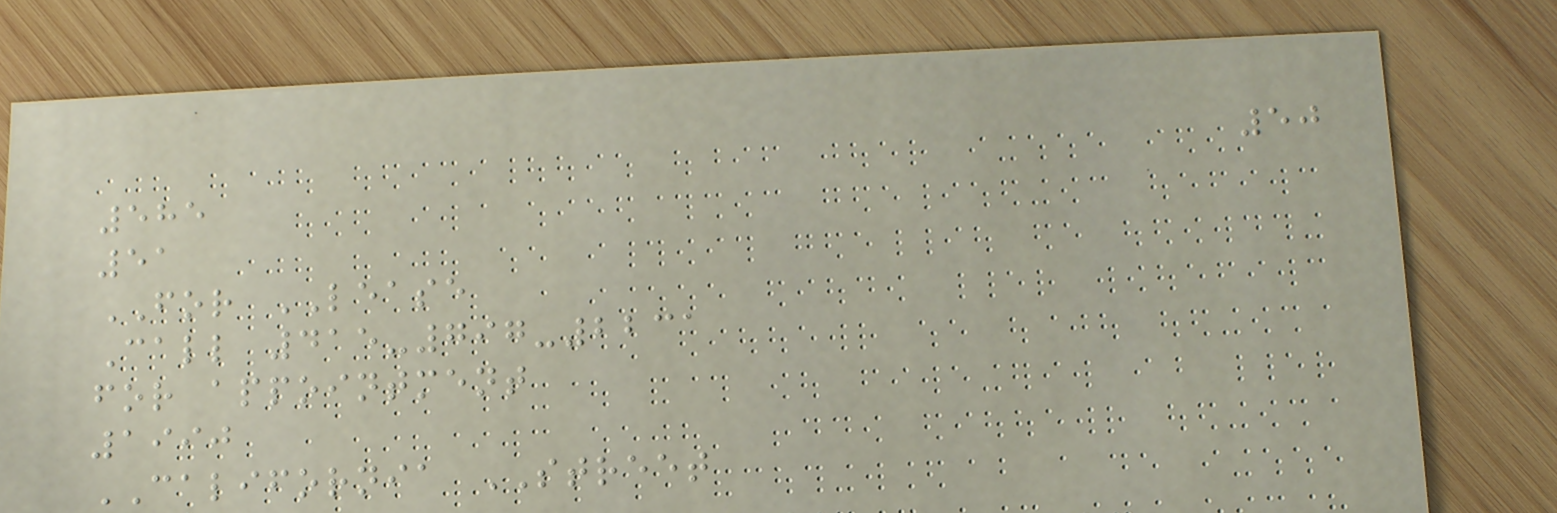50
585
51
FOR LEASE
Call 415-797-2231
for appointment
1990
CALIFORNIA STREET
